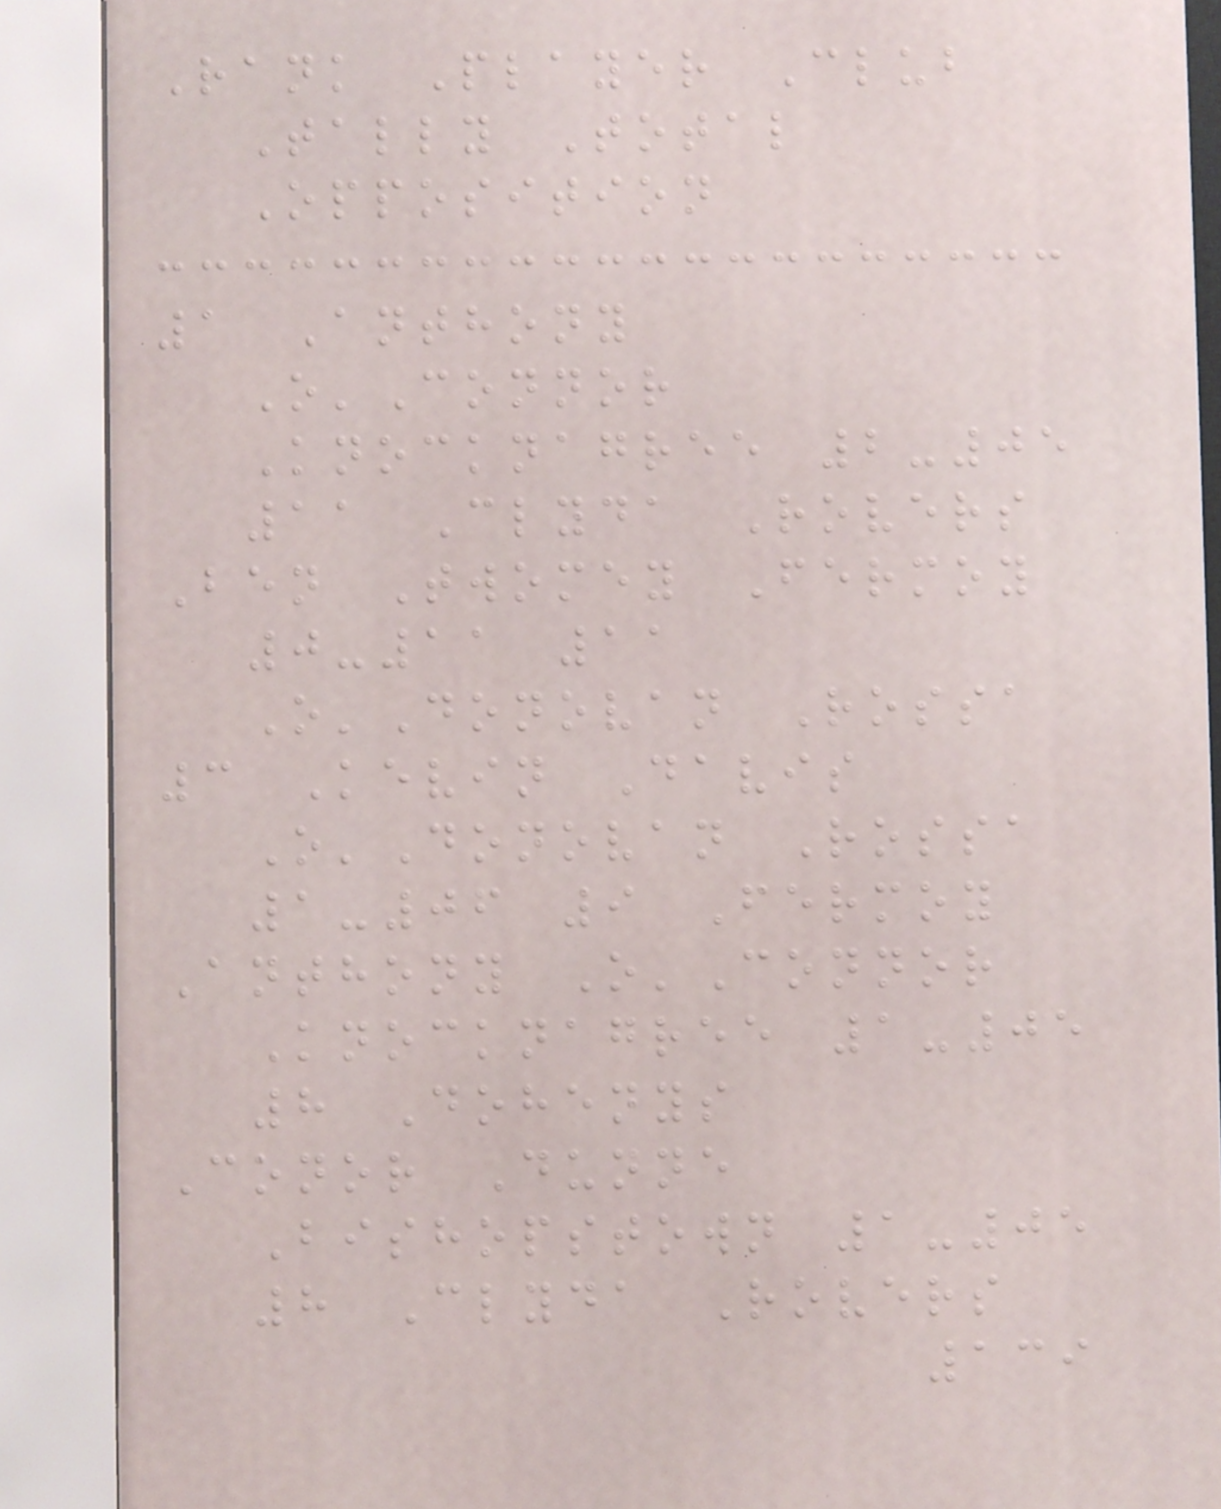Rank Player Club
Tally Total
Opposition
1 Anthony
O'Connor
Knocknagree 2-05
11 Clyda Rovers
Ben Twomey Fermoy
0-11 11
O'Donovan Rossa
3 Kevin Davis
O'Donovan Rossa
1-06 9 Fermoy
Anthony O'Connor
Knocknagree 1-05
8 Dohenys
Conor Dunne
Bishopstown 1-05
8 Clyda Rovers
139
